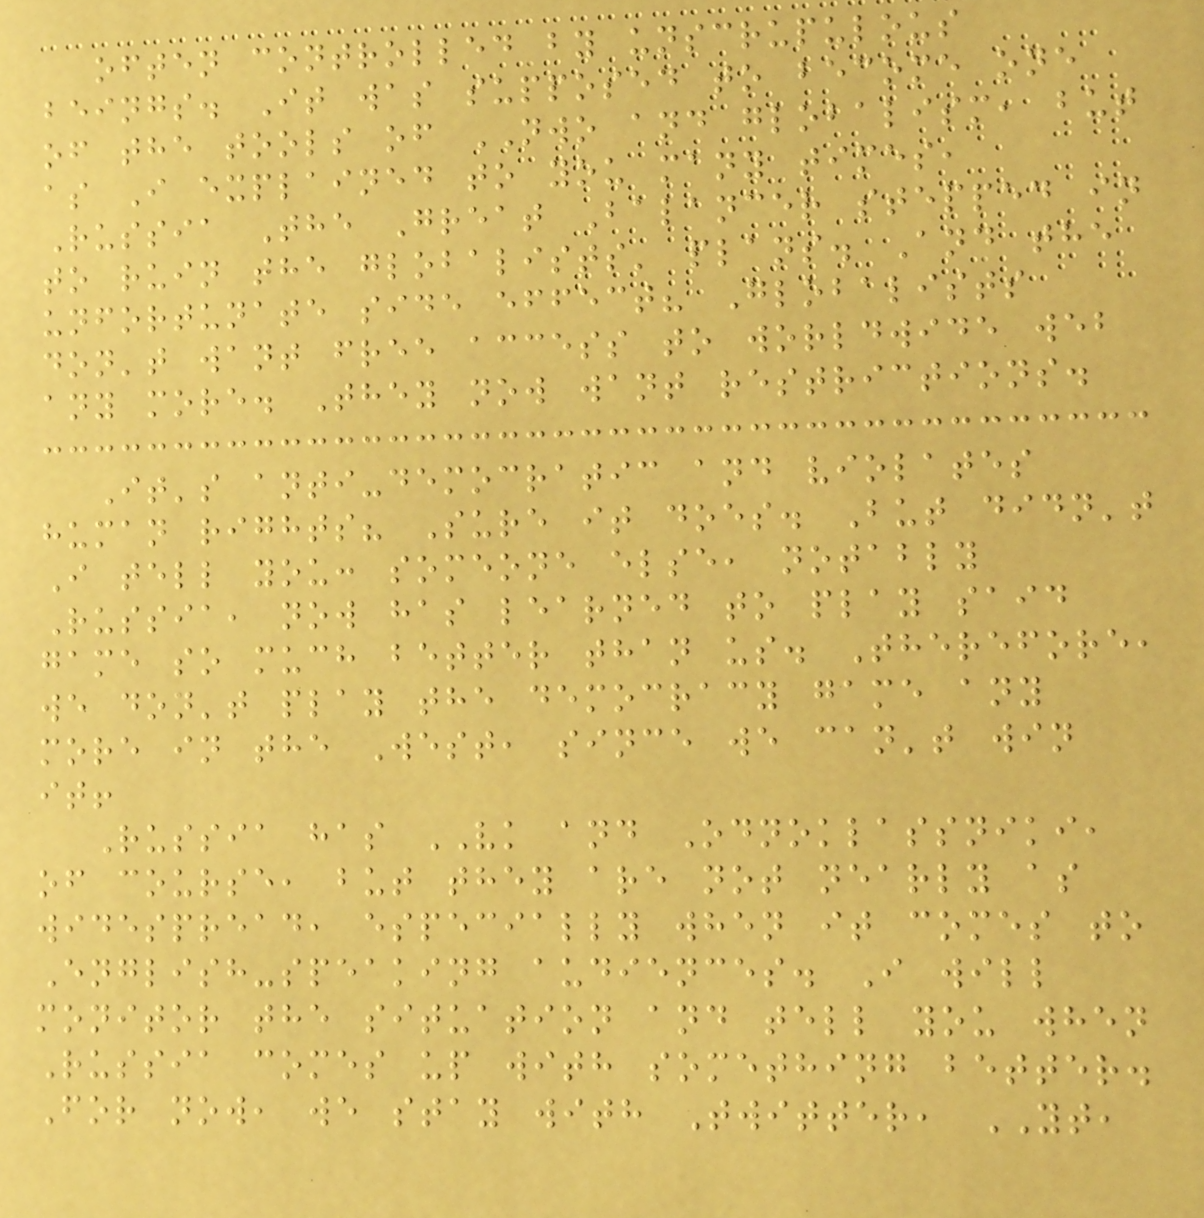often controlled by unscrupulous
beings. It was supposed to become one
of the tools of NWO and globalism, but
as I explained to you many times,
Russia The Great Balancer stepped in
to ruin the globalists' plans. And the
unfortunate side effect? Globalists
don't want free access to worldwide web
any more. They now want restrictions.
It's anti-democratic and violates
human rights? Sure it does. But didn't
I tell you: someone else, notably
Russia, now has learned to play said
game so much better than us. Therefore,
we don't play the democracy game any
more in the West, since we can't win
it!
Russia has VK and Odnoklassniki,
of course, but they are not nearly as
widespread, especially when it comes to
English-speaking audiences. I will
monitor the situation and tell you when
Russia comes up with something better.
For now, we stay with Twitter, YT,
